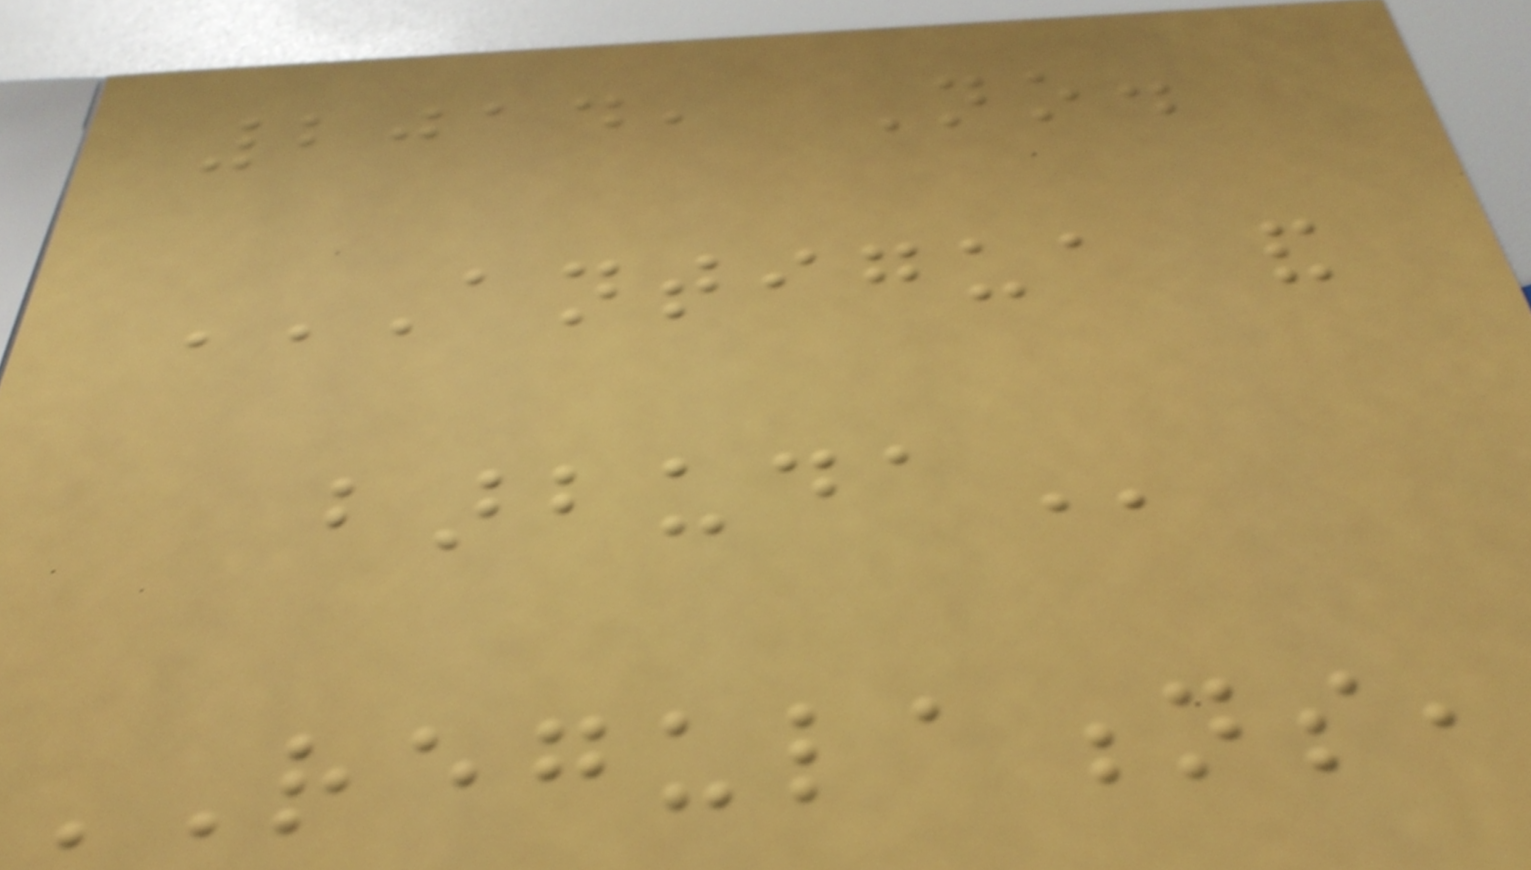2014, No.
ANTIGUA AND
BARBUDA
REGULATIONS,
